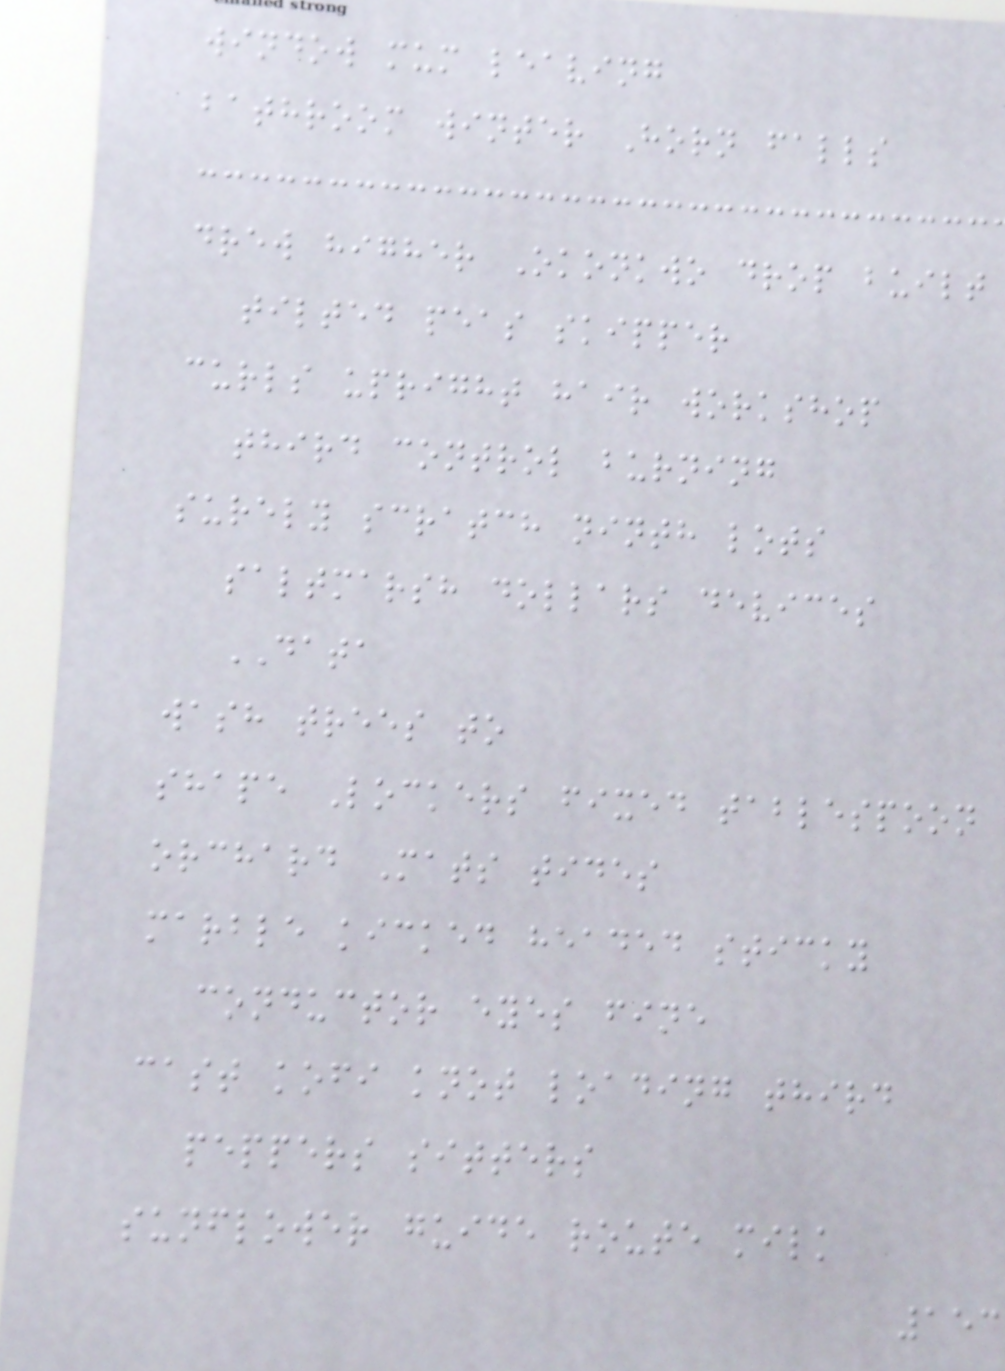window mum leaving
bathroom winter Horn falls
drew higher Okonkwo drop built
tilted peas skipper
curls upright hair workshop
third control burning
surely scratch ninth lots
saltmarsh dollars devices
DATA
wash trees to
shape Lockers fixed tablespoon
orchard Mats tides
marble kicked headed sticky
conductor eyes fine
cast kofi knot loading third
peppers sitters
sunflower guide route milk
153
